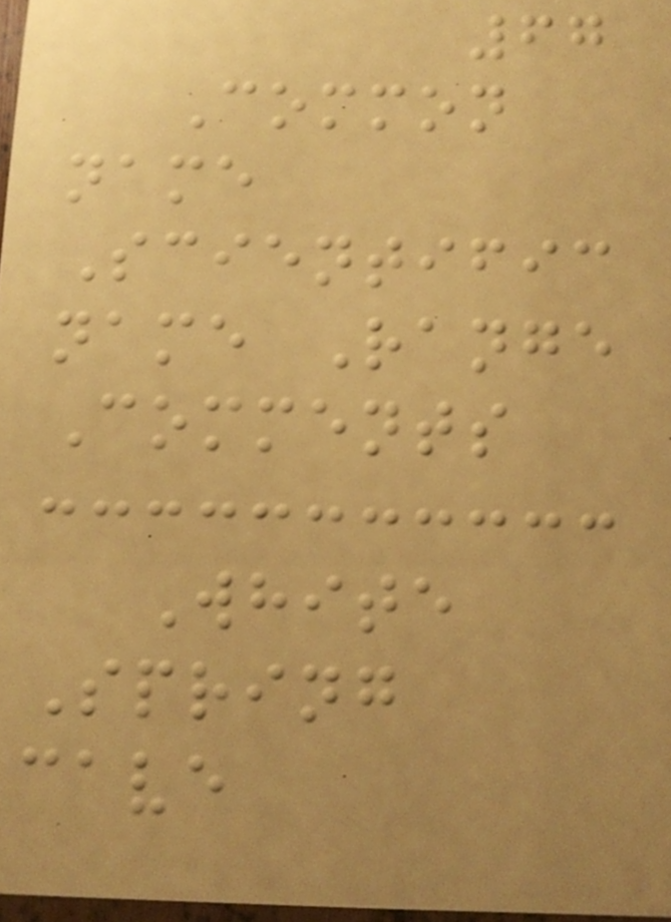67
Common
name
Scientific
name Range
Comments
White
Spring
cave
